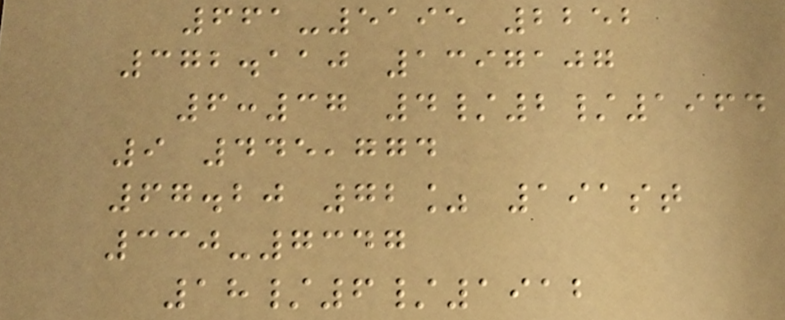661-5195 2252
372.110 1397107
6:37 4/2/1964
9 445,774
67.20 72% 191st
330-7347
18/6/1912
